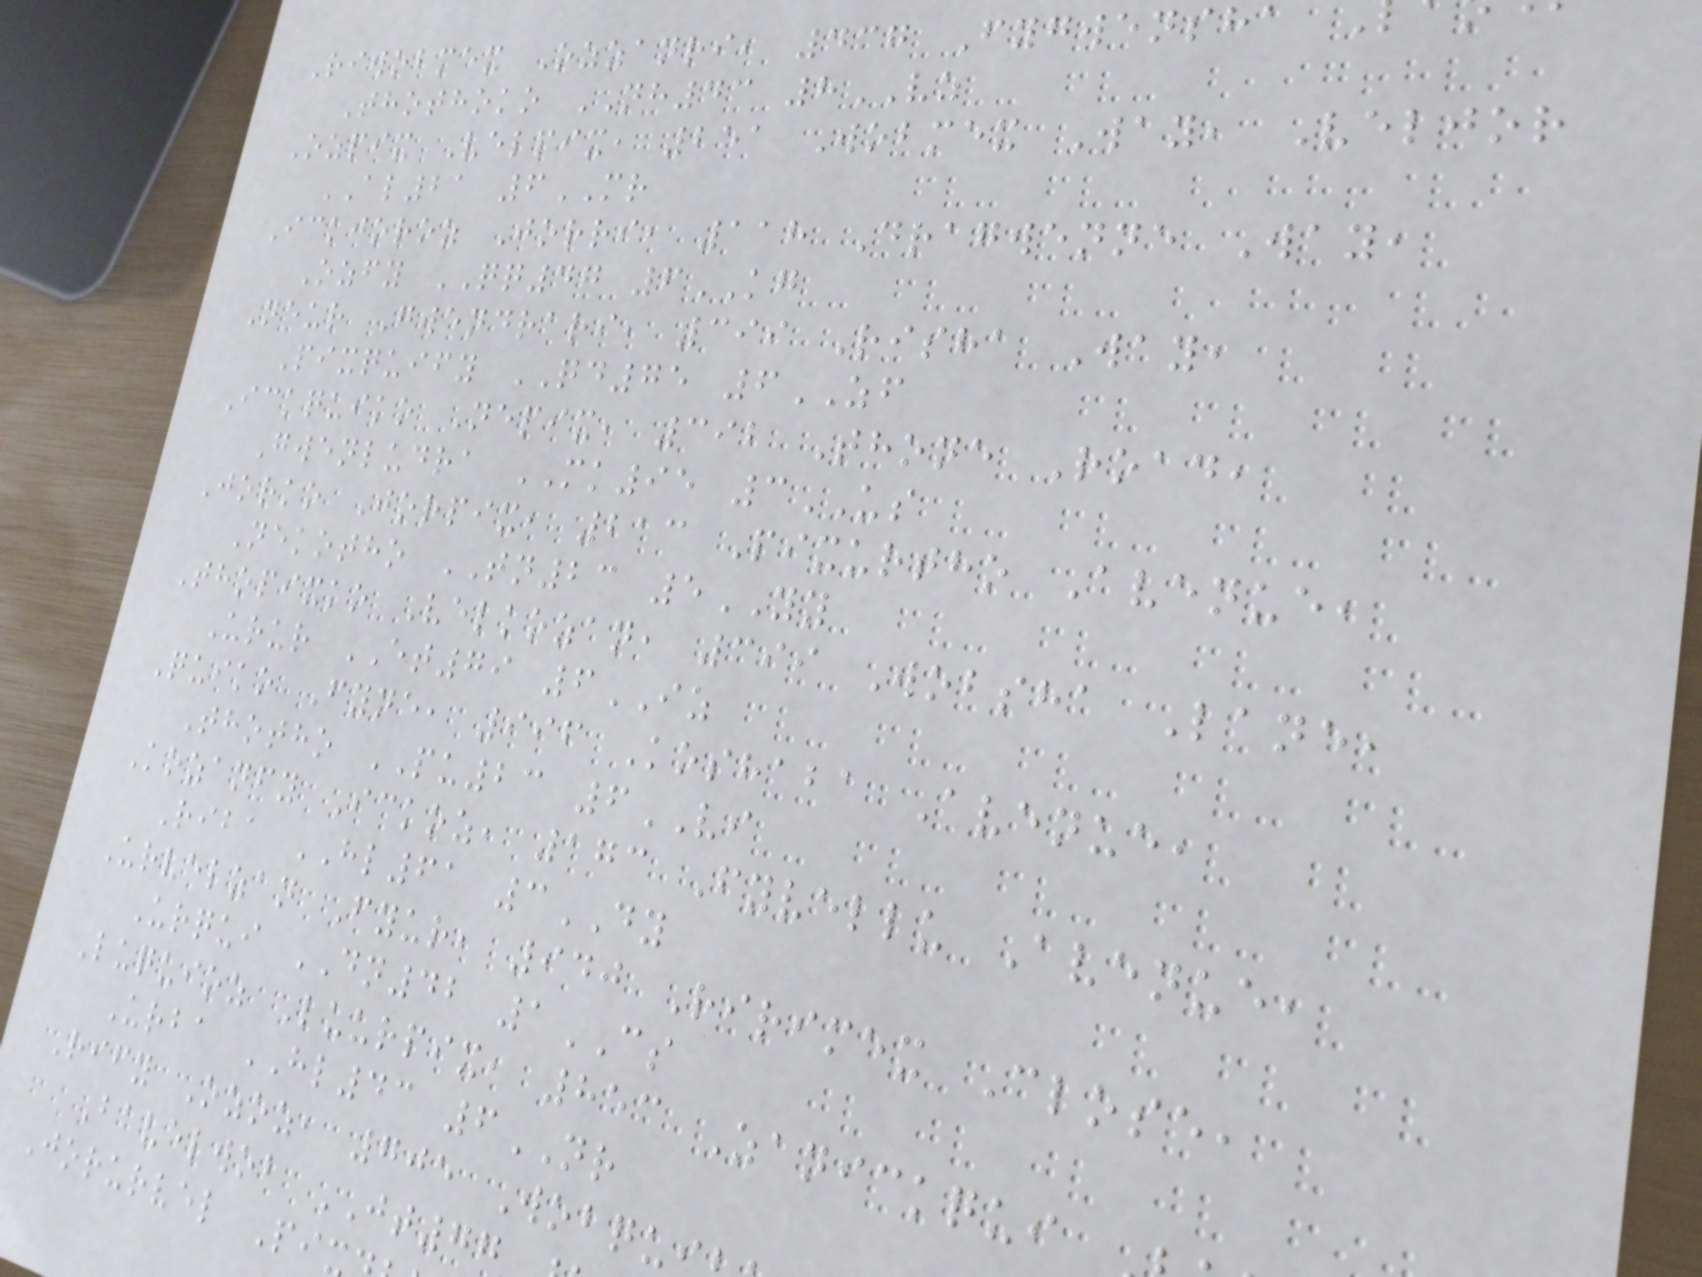Riwobmex Ozzanri, 437 Fygwensha
Thothoko NH43 8VZ
Ozpix Velpix, 251 Wobmex Way, Veljor
AL21 6MR
Ickjoroz Jorri, 118 Dragwenne Way,
Ozfy QQ47 6KG
Neur Gwendrari, 399 Risha Way,
Pixquify QD75 6ZF
Ickquiko Nepix, 392 Thone Road,
Gwenludra MK95 3US
Jorko Jorpix, 213 Pixurtho Avenue,
Nekotho TN23 5YY
Thopixko Velkozan, 399 Wobsha Lane,
Urur ET79 6IZ
Quiko Fyne, 996 Koshaba Avenue,
Thotho PU23 6VI
Kozanfy Ickoz, 173 Fyvellu Avenue,
Riba HL61 3DY
Urvelzan Fyur, 940 Ririmex Close,
Urqui DN42 1CS
Luquioz Luurpix, 853 Zanickqui
Urba HL43 6NR
Rify Ozoz, 705 Wobqu
Bavelwob JT77
Jorurvel Pi
